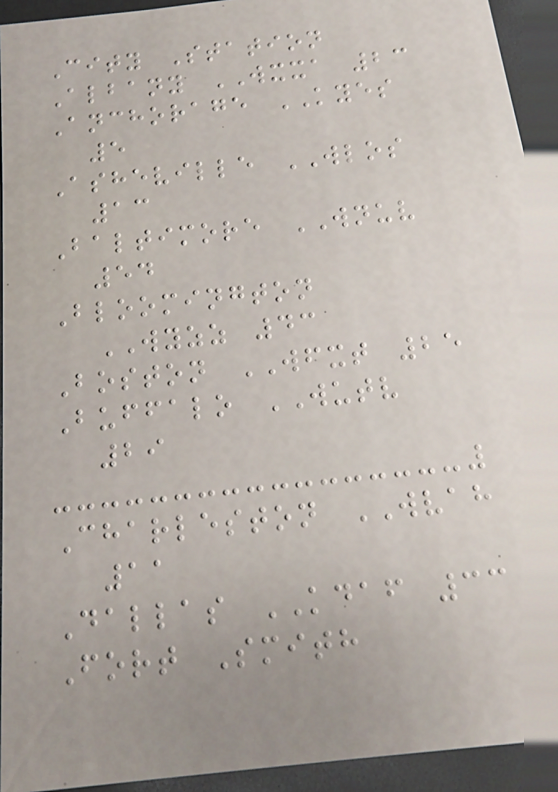City Station
Albany WXXA 23
Anchorage KYES
5
Asheville WLOS
13
Baltimore WNUV
54
Bloomington
WYZZ 43
Boston WFXT 25
Buffalo WUTV
29
Charleston WVAH
11
Dallas KDAF 33
Fort Smith
